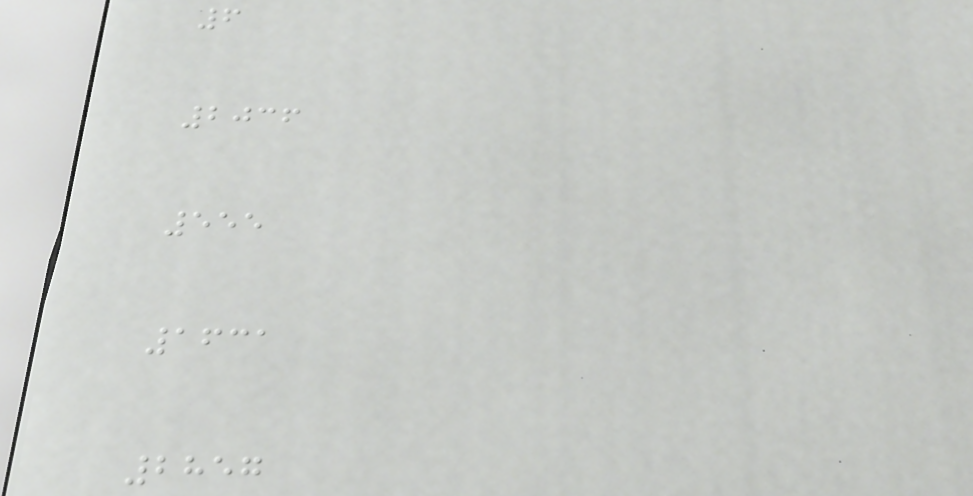6
2036
555
1631
2857
